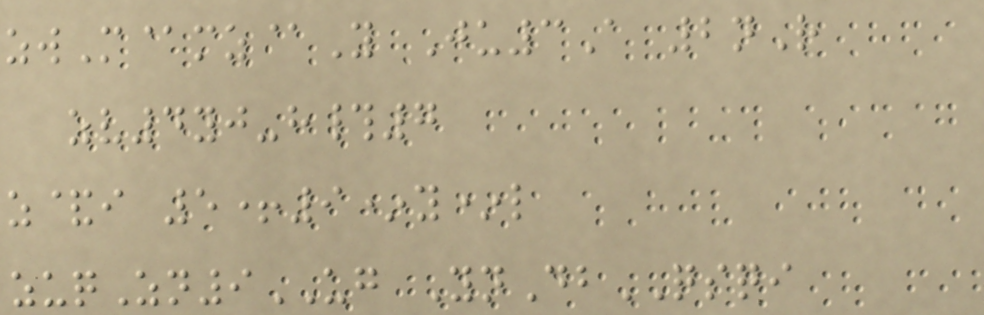zwM@mz@Y Ju3A 2nR
zv4yj-h#7
z&i 5+9*y*l
zuqZn9UG YnDbQSQI
